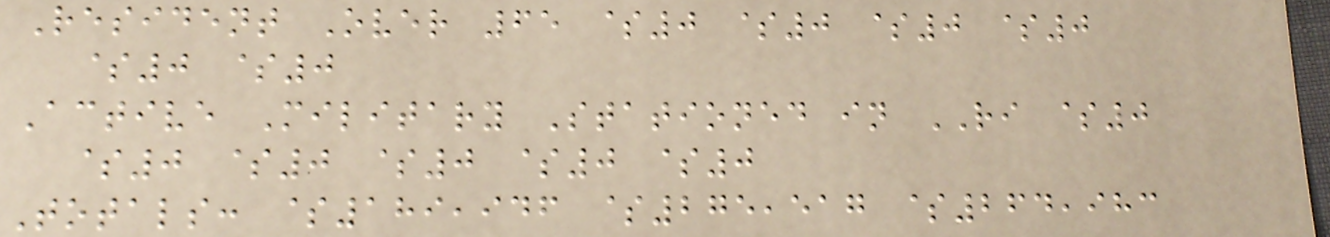Resident Over 65 $0 $0 $0 $0
$0 $0
Active Military Stationed in RI $0
$0 $0 $0 $0 $0
Totals: $189,946 $275,517 $264,983
